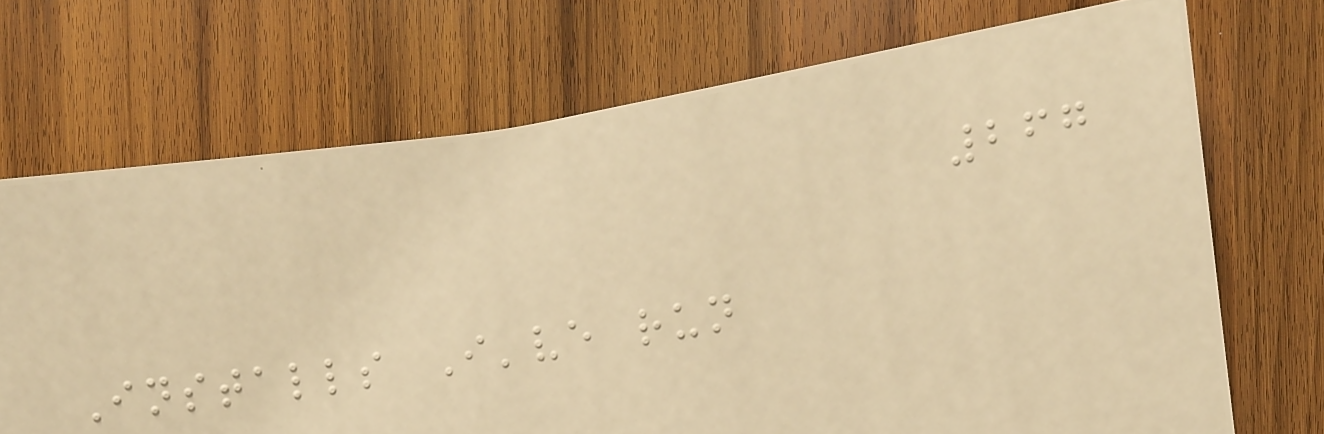267
Installs I've run
